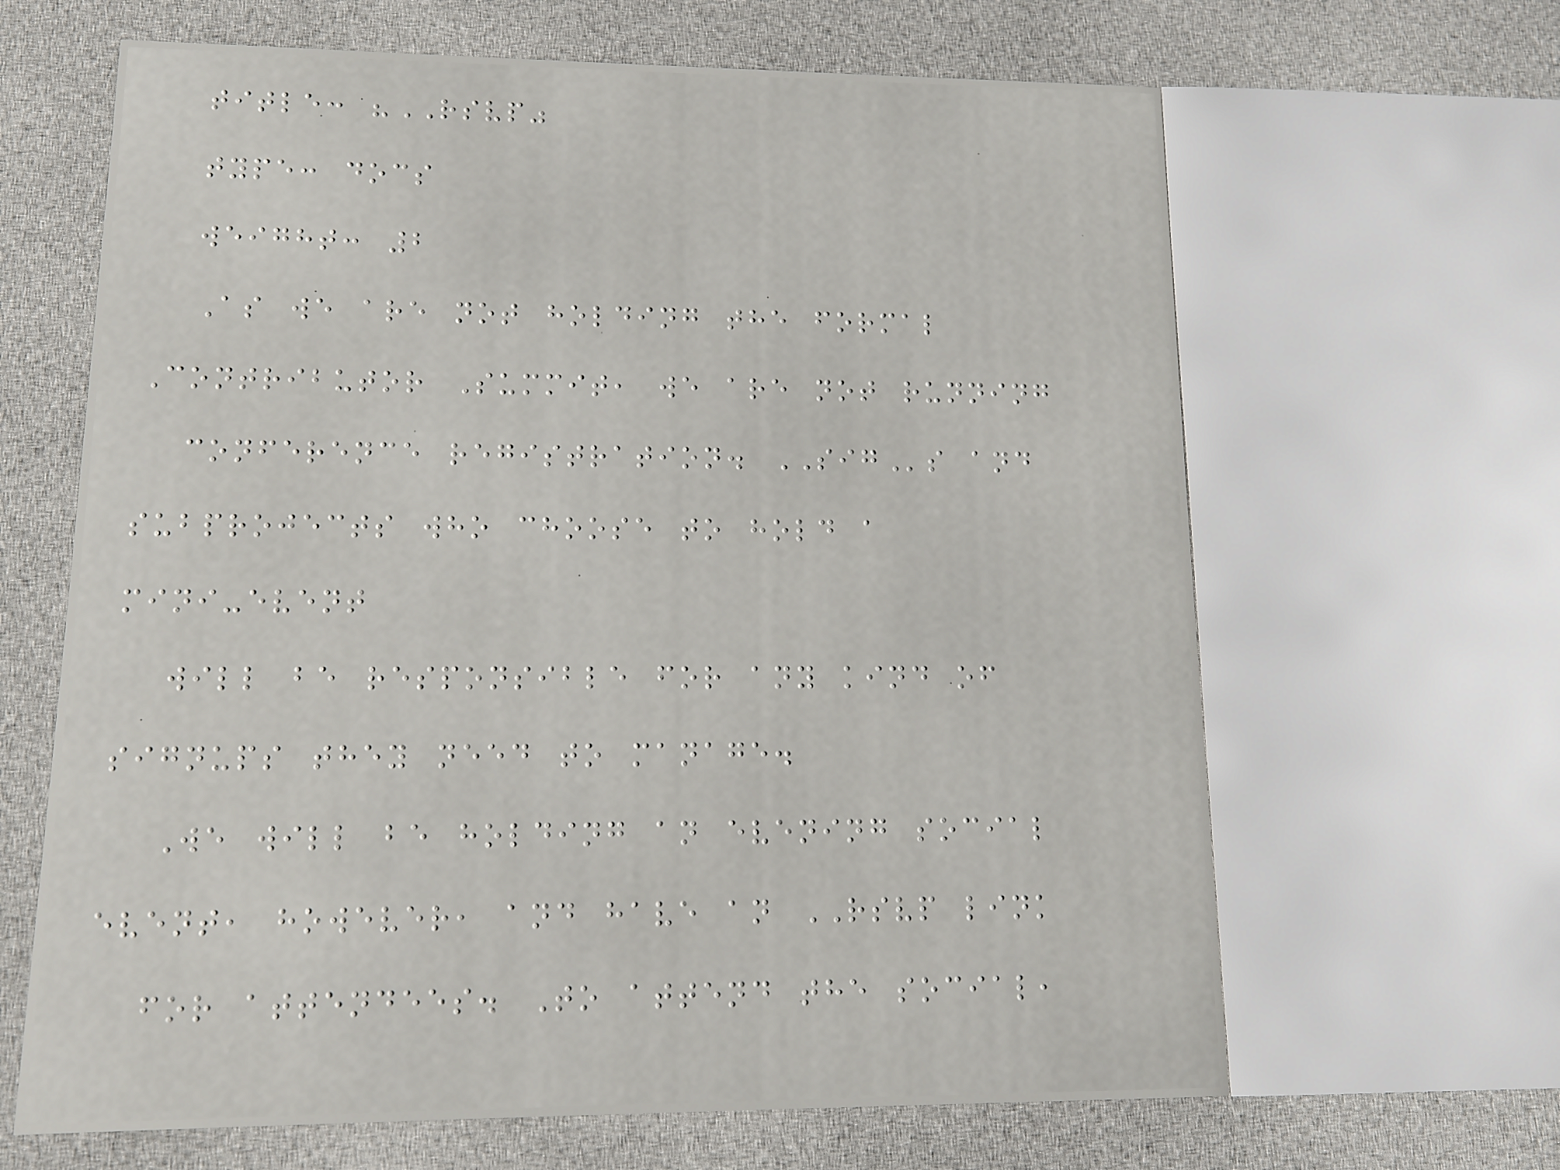title: "RSVP"
type: docs
weight: 2
As we are not holding the formal
Contributor Summit, we are not running
conference registration. SIGs and
subprojects who choose to hold a
mini-event
will be responsible for any kind of
signups they need to manage.
We will be holding an evening social
event, however, and have an RSVP link
for attendees. To attend the social,
